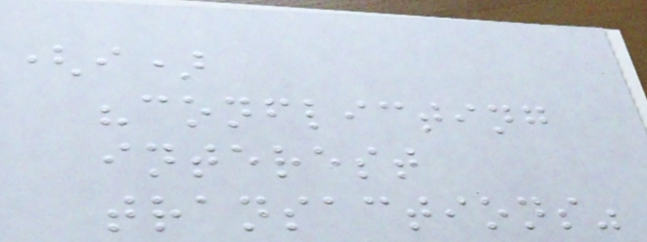(i)
"conflicting
interest
transactions"
